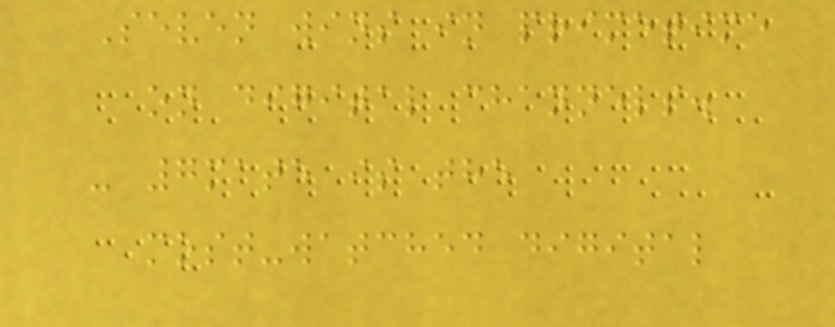Seven wins in primetime
on digital channels.
- 7mate is the
most-watched digital
